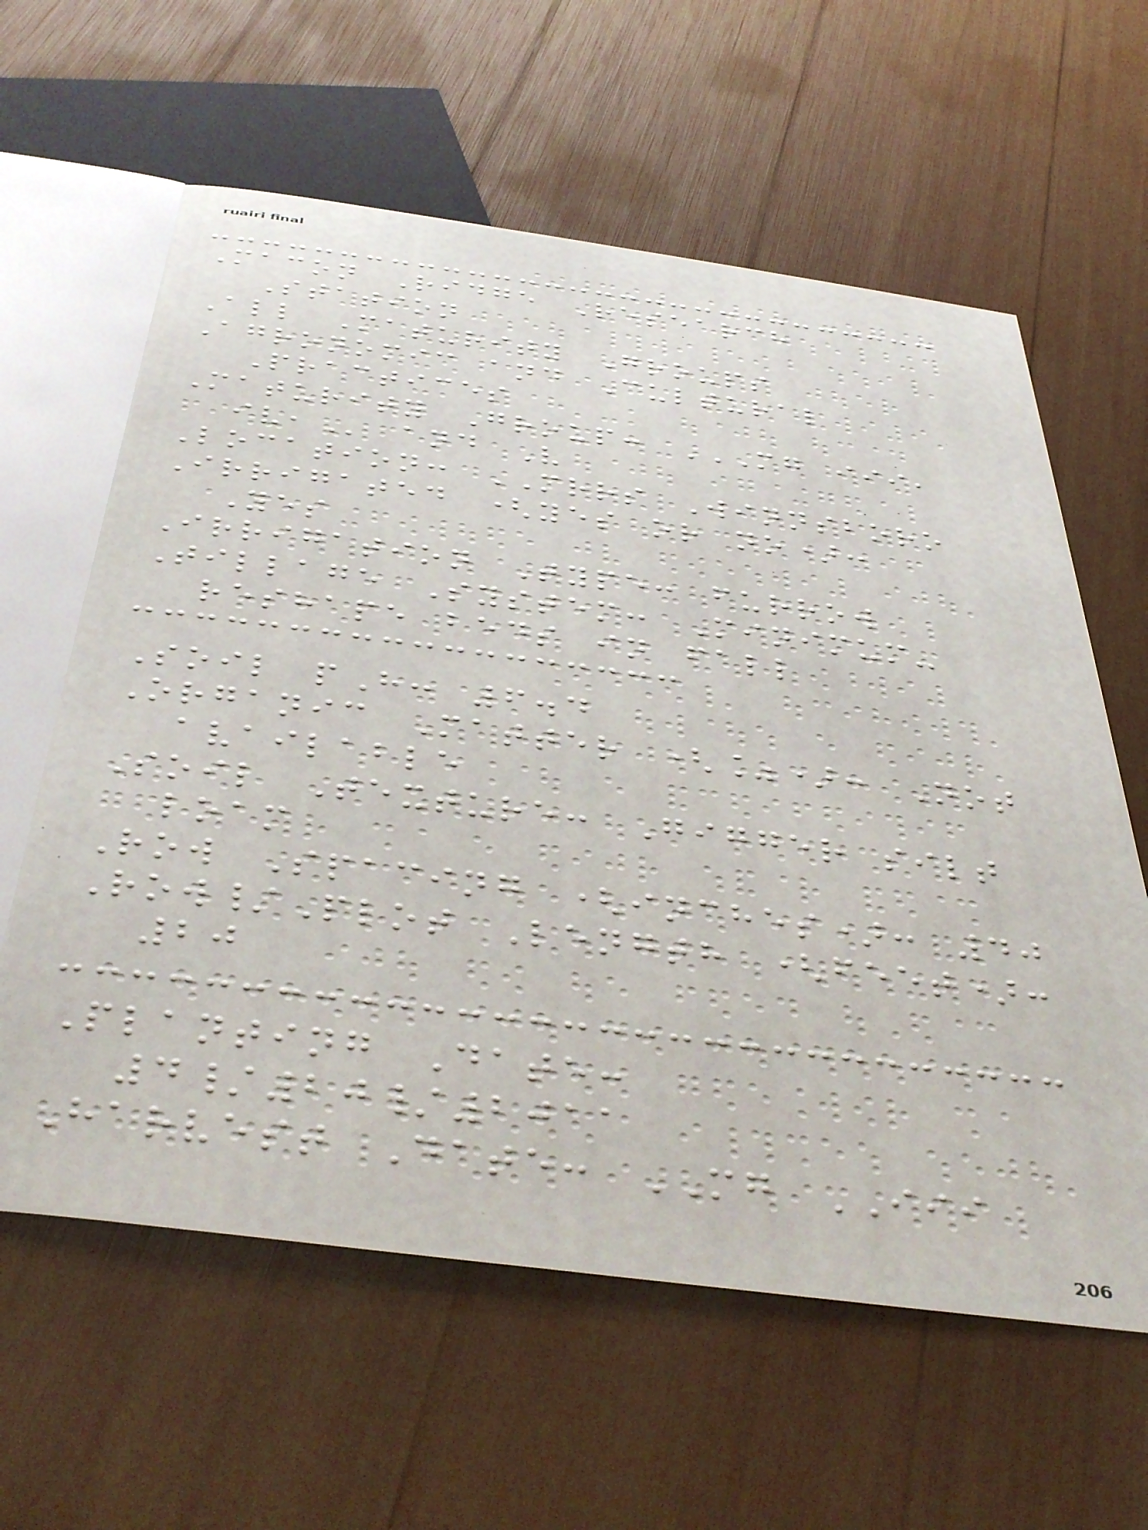Macon Ridge Research
Station
All Maturity Groups
Agronomic and Cultural
Practices
Maturity Group: MG III,
IV, and V
Location: MRRS Winnsboro
Irrigated (yes or no):
Yes
Irrigation Type: furrow
Tillage System: Minimum-
reshape beds in fall
Soil pH: 6.4
Organic Matter (%): Not
available
Soil Texture: Gigger silt
loam
Row Spacing (inches): 40
Row/Plot Length (feet):
20
Planting Date:
4/20/2011
Harvest Date: MG III
